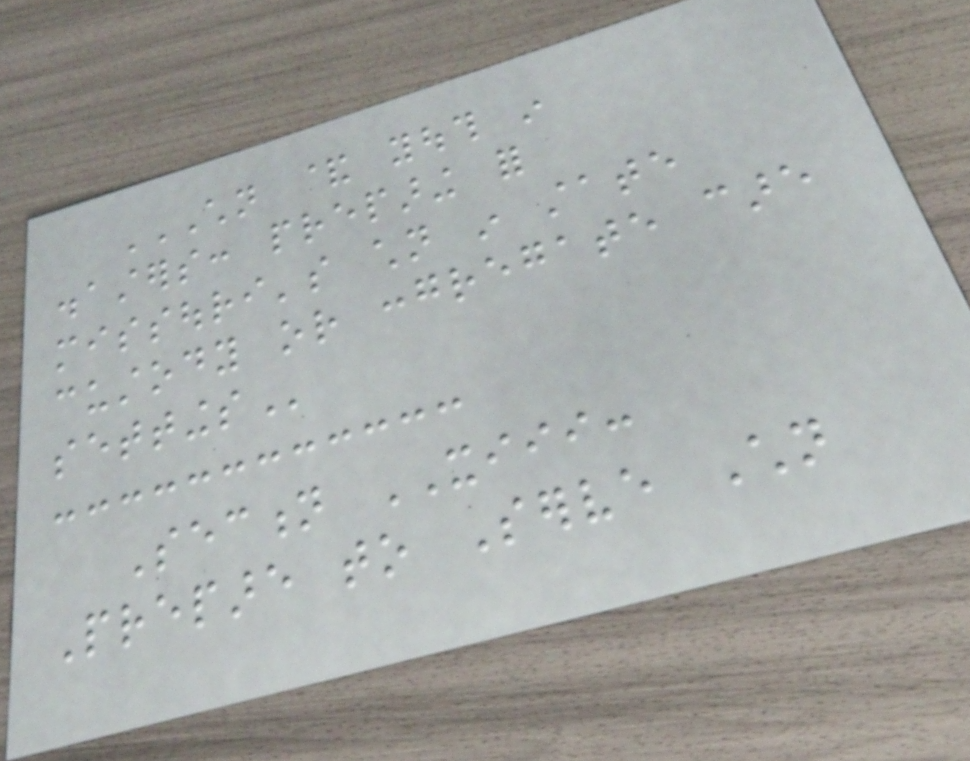CHILDREN & YOUTH IN
DISASTERS: PREPARING FOR
MISSOURI'S CHILDREN IN STATE
CUSTODY OR CONGREGATE CARE
SETTINGS
Section XIII:
Prepare to Serve Children
